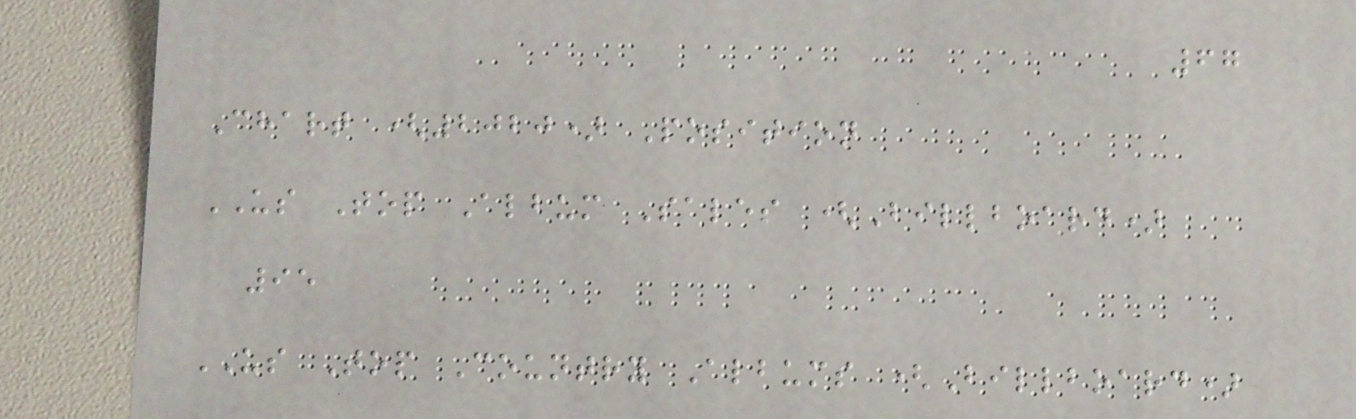67
Chart (2020) Position
US Top Album Sales (Billboard)
95
US Top Country Albums (Billboard)
